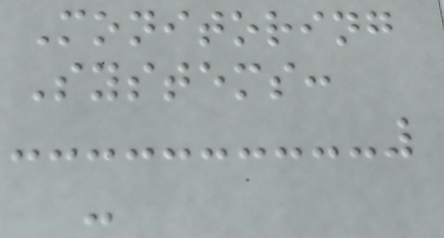Monitoring
Systems:
-
